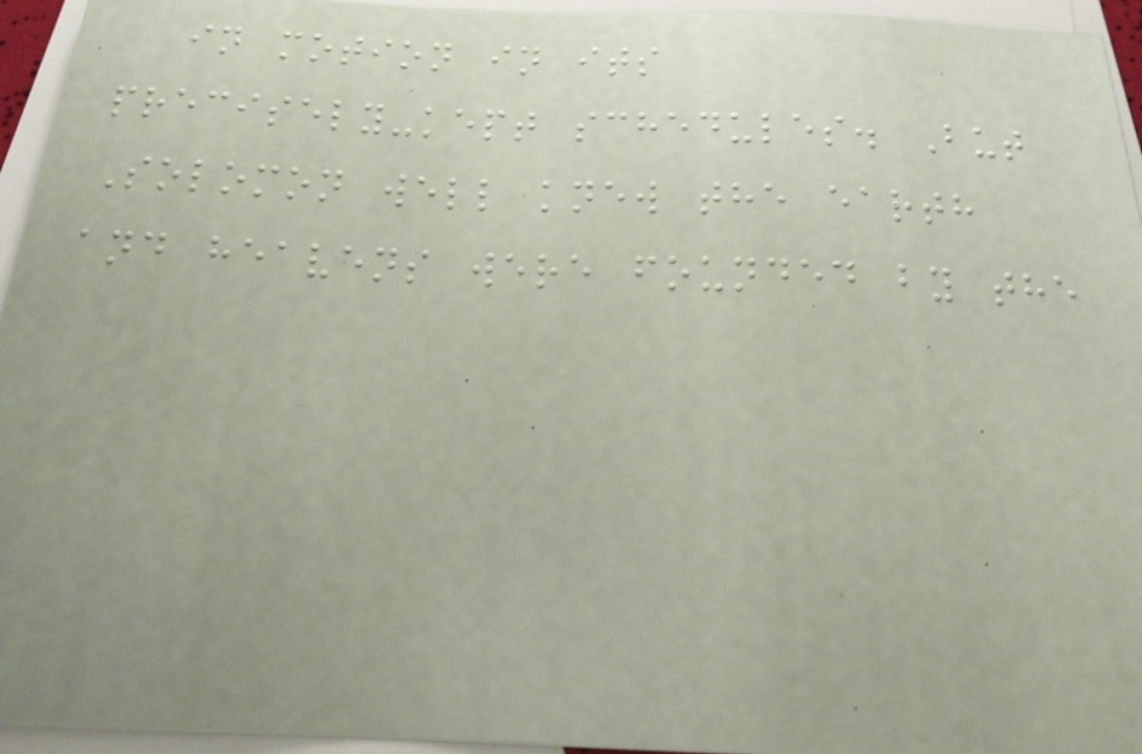in motion in its
precisely-kept schedules. But
Solomon well knew the earth
and heavens were founded by the
